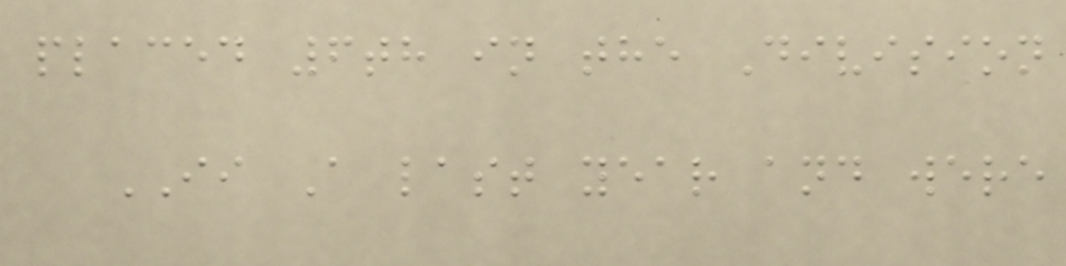placed 6th in the Division
II A last year and were
